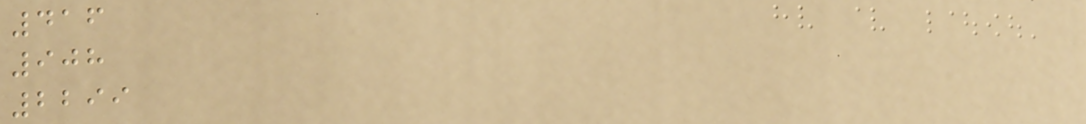416
908
2299
